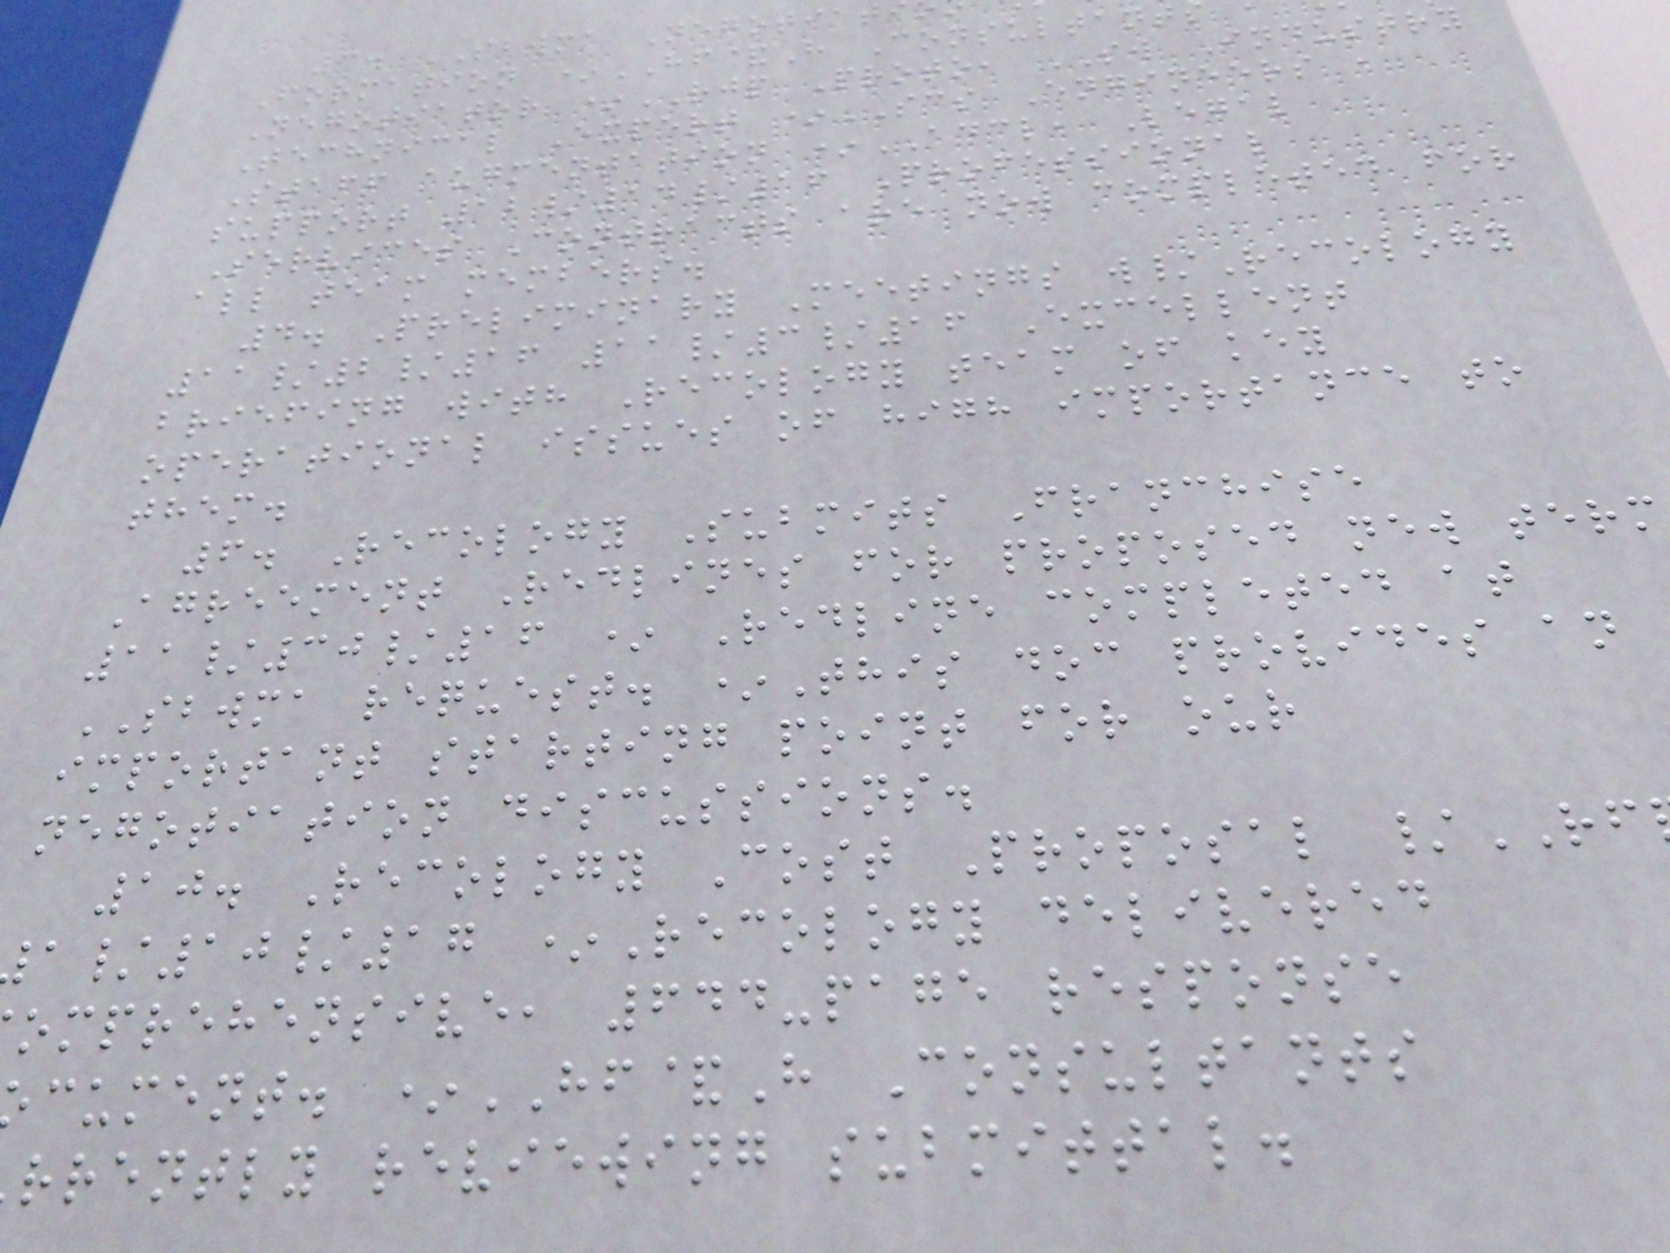3. SBWMA Negotiat
Formation *HF&H Consultant
Negotiator *RJP Proto, SW Industry
Technical Expert *SCS Engineers ,
Staff augmentation *ADCL, Legal
support 12/14/16 Professional
Services Contracts are now completed for
all team members.
4. Preliminary Meetings w/Recology
11/2/16 11/3/16 Excellent
briefing with Recology team of key
operational issues of high importance to
them.
6. Recology Submits Franchise
Agreement Redlines for proposed new term
11/30/16 * Redline completed at
SBWMA request. *This doc provides an
important starting point for our
negotiation discussions.
10. Recology Cost Proposal /RF
/10/17 *Recology delivered
omprehensive, 644-page response
cument. *HF&H Consultants
rrently reviewing submittal.
